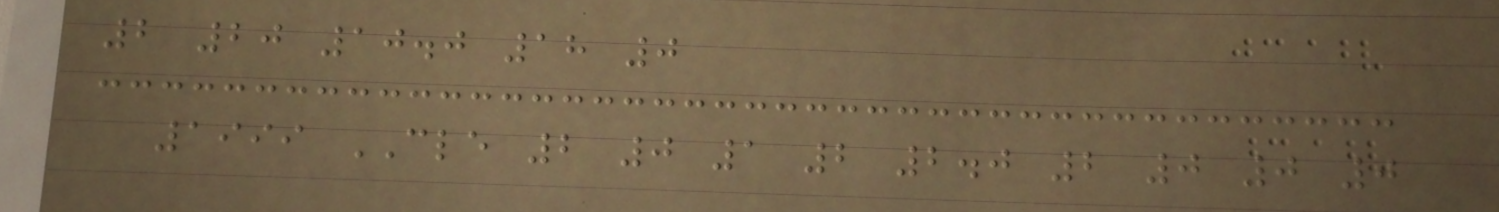2 20 10.0 18 0
1999 CLE 2 0 1 2 2.0 2 0 0 0
